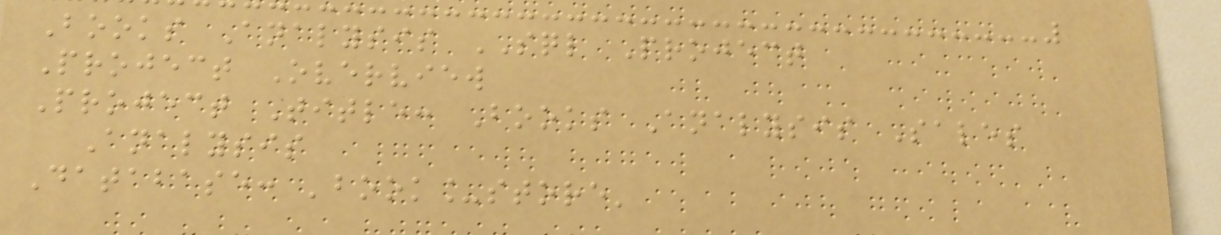Books Analysis SQL Project
Project Overview
Project Title: Books Analysis Sales
Analysis
Database: 'book_store'
